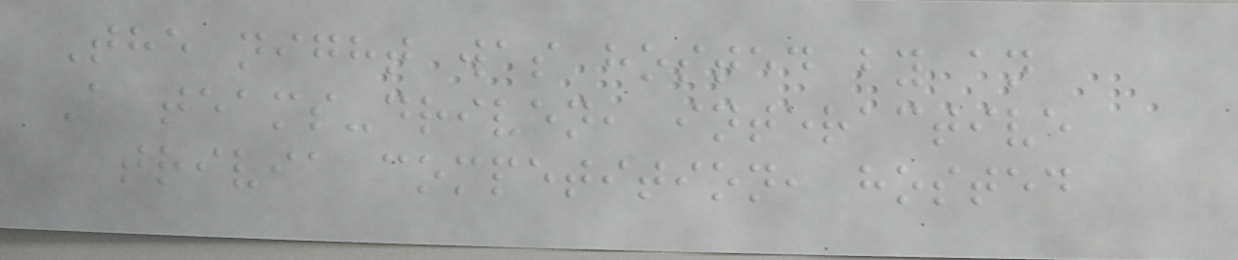The night was hosted by an
A teams-driven, interactive
trivia competition, hosted
